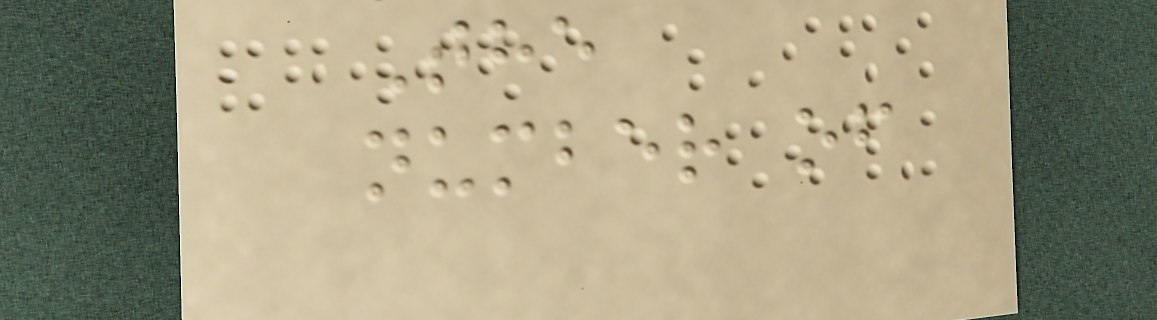The
number of
